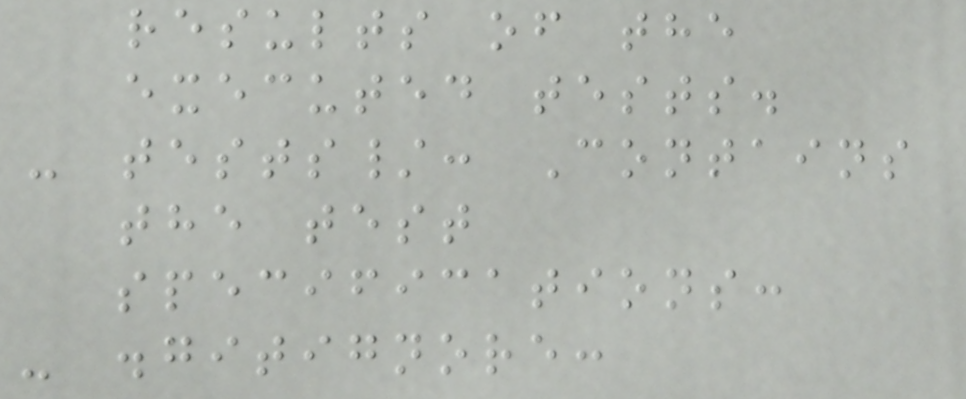results of the
executed tests.
- tests/: Contains
the test
specifications:
- .gitignore:
